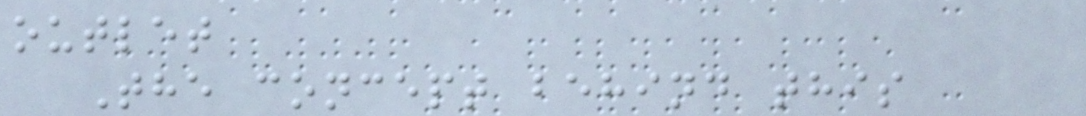outlet
The concept behind this
